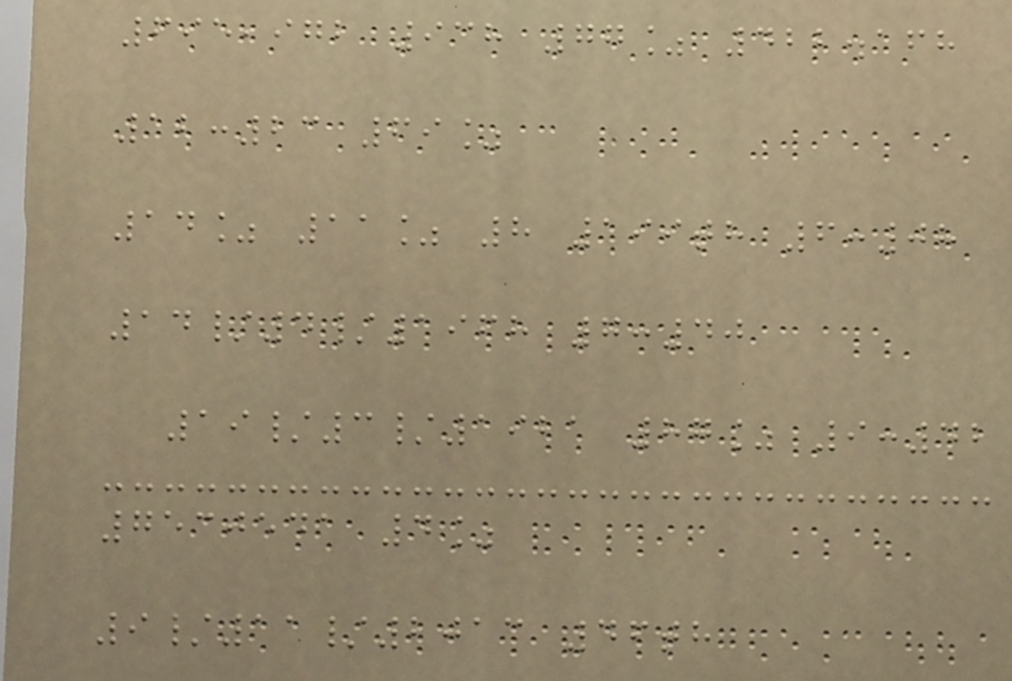695,972 938 77% 422.168
12:23 69%
14% 11% 8 199th 6:08
14/4/1968 7:40
19/3/1921 87% 9:42
7530541 4%
9/11/2013 46th
